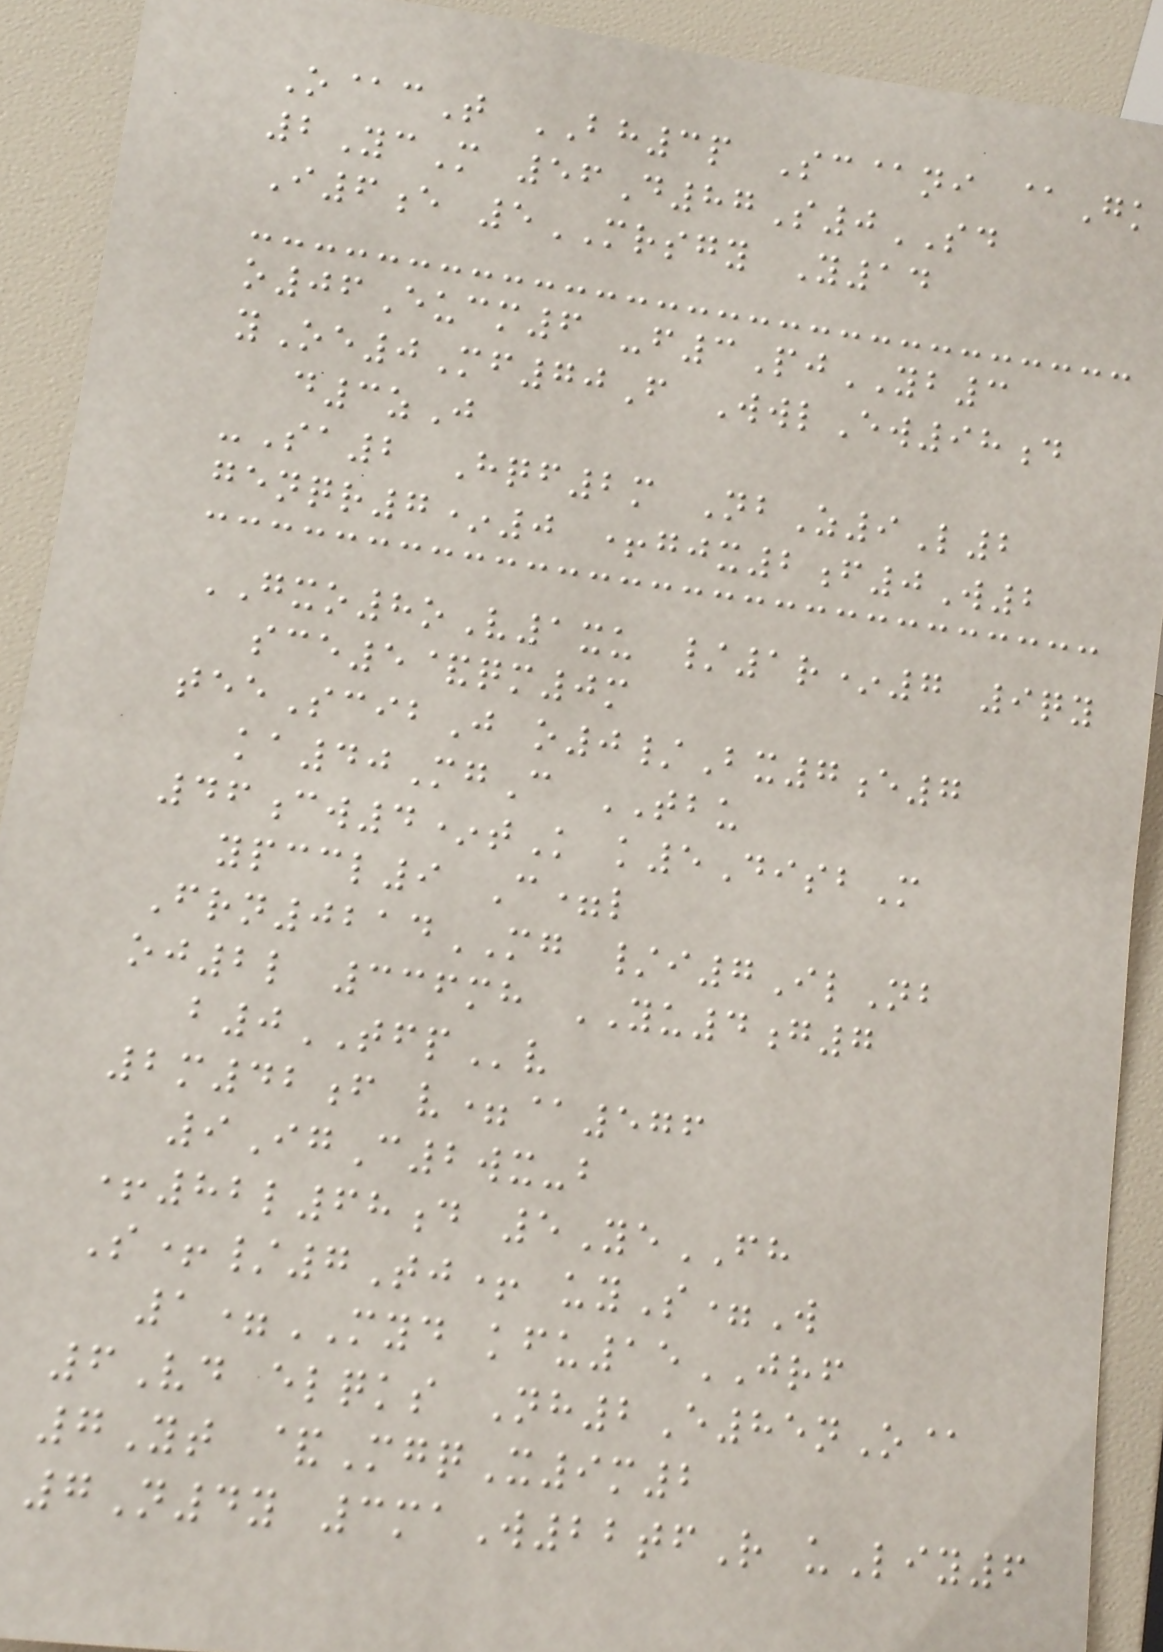O@cT BH3p Sc@ni @Gk
2YcM 56D87S0SD
I6e 5MRSGY Y14
o06Eucm6 -f3PjYB3
yOe0Mf70F WwlEw98d
d3zJ
-Sa2 Hqf2m NbZ9L2
genqr7*0 +gjx2f0W2
GXO8oV1xu /1r*7 9qy
sce5&qm0m
teeScibJ o0/Bx7e7
ka40MgC TBU
46cw4*tK k5DisbM
ypccl9 C=l
Frn0214MG /i7IlNb
oj2l 336mh YU4g7
b0TFPv
2m42f v=@576
9IgC2wx-b
+82l68d 5YeFH
S+/7Tj+ uyS=W
1=MYD kfu15JRF
6Vd elqks Nh2E85nO@
7Yt &MgqX9m2
7N4y 3maW22tfR uLiy6
